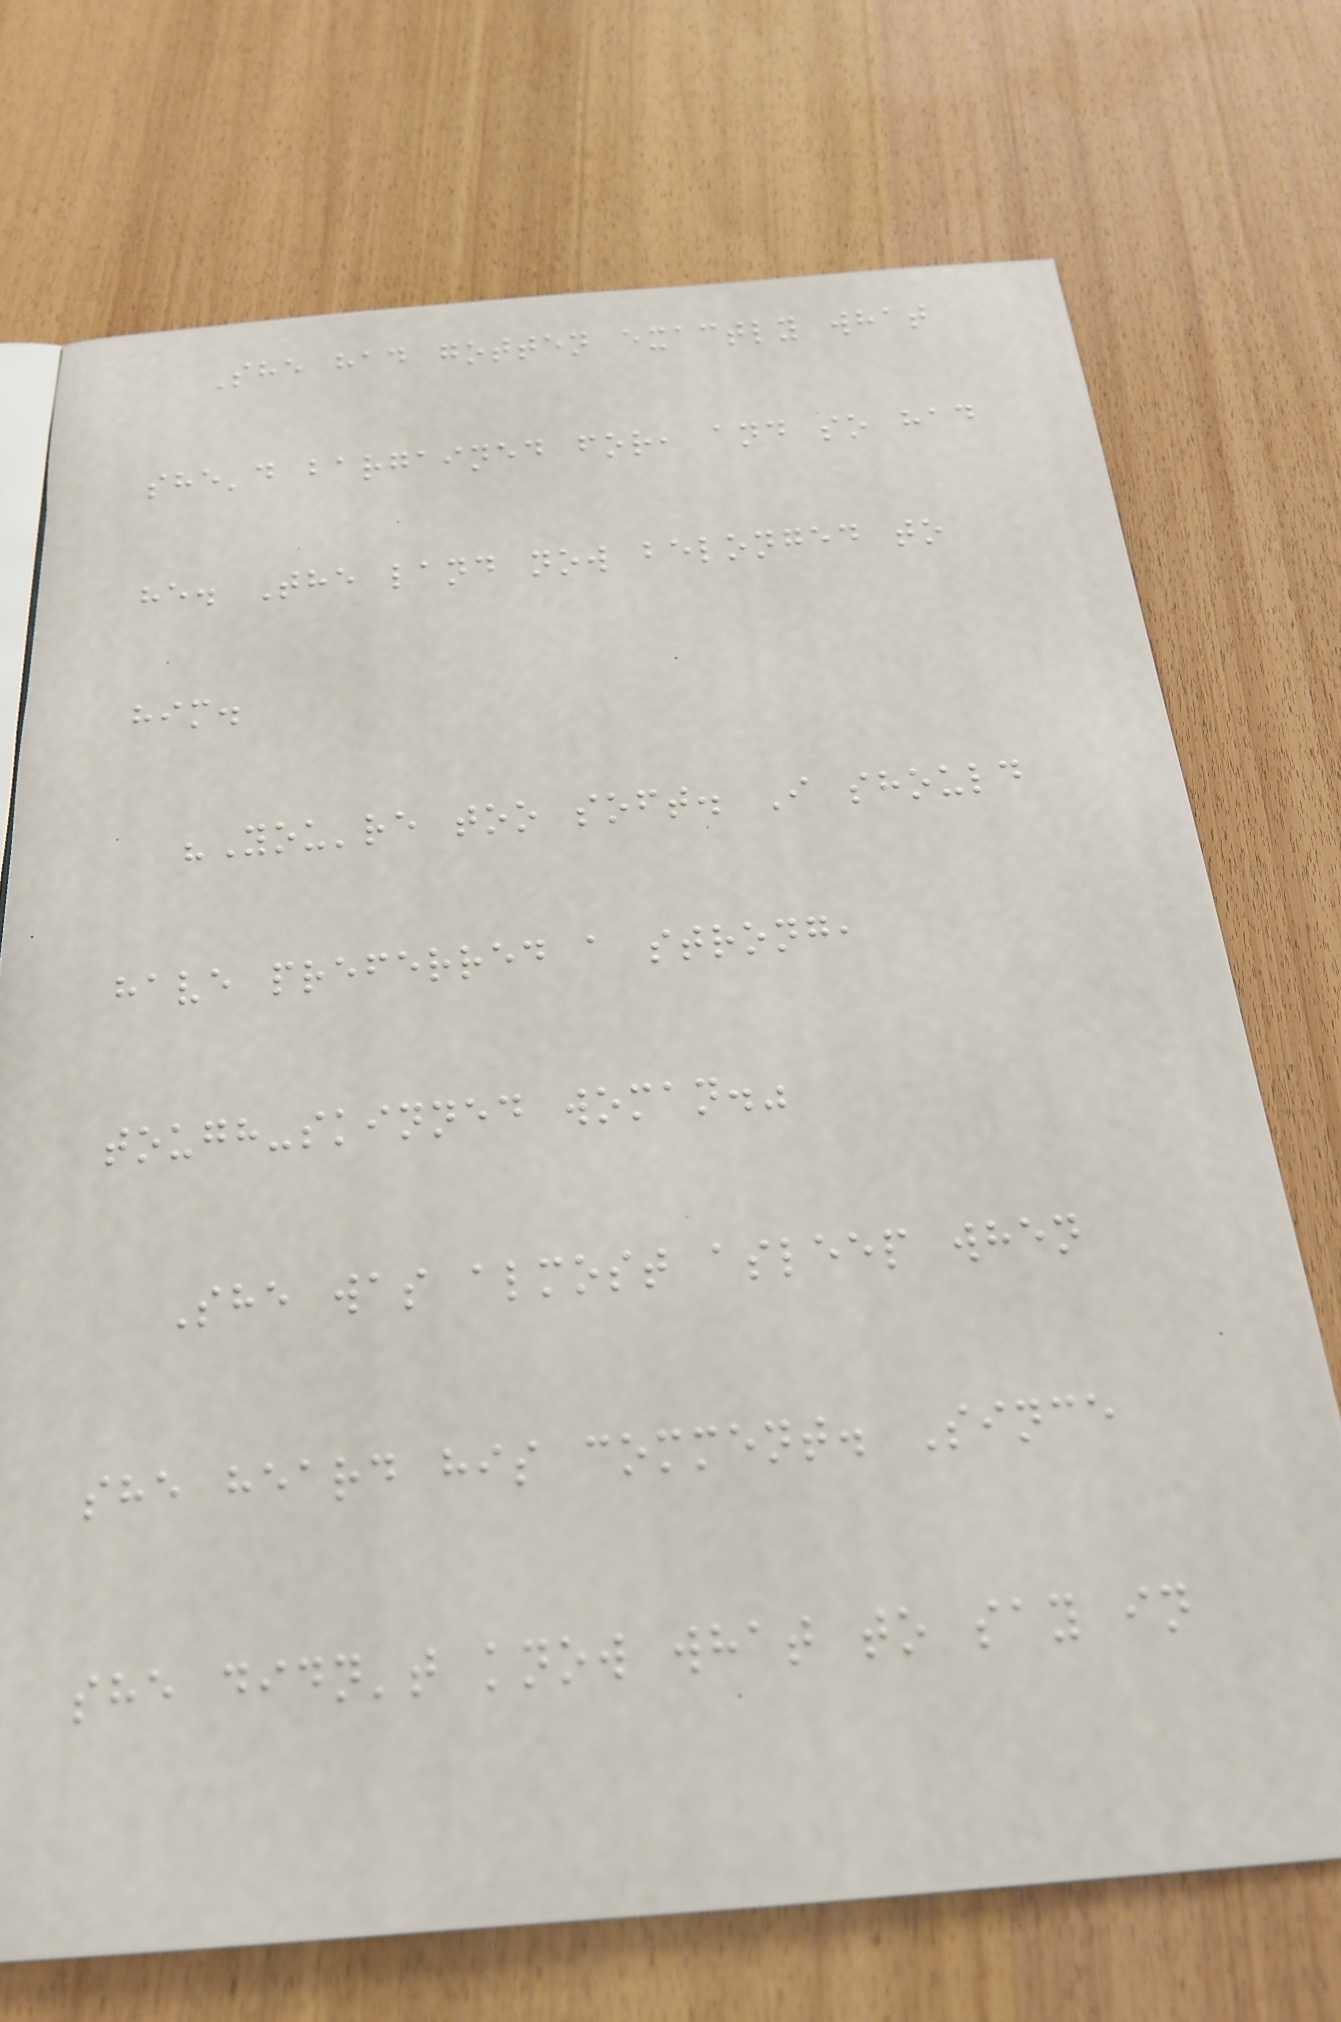She had gotten exactly what
she'd bargained for, and so had
he. The land now belonged to
him.
"You're too soft. I should
have preferred a strong,
tough-skinned woman."
She was almost asleep when
she heard his comment. Since
she didn't know what to say in
